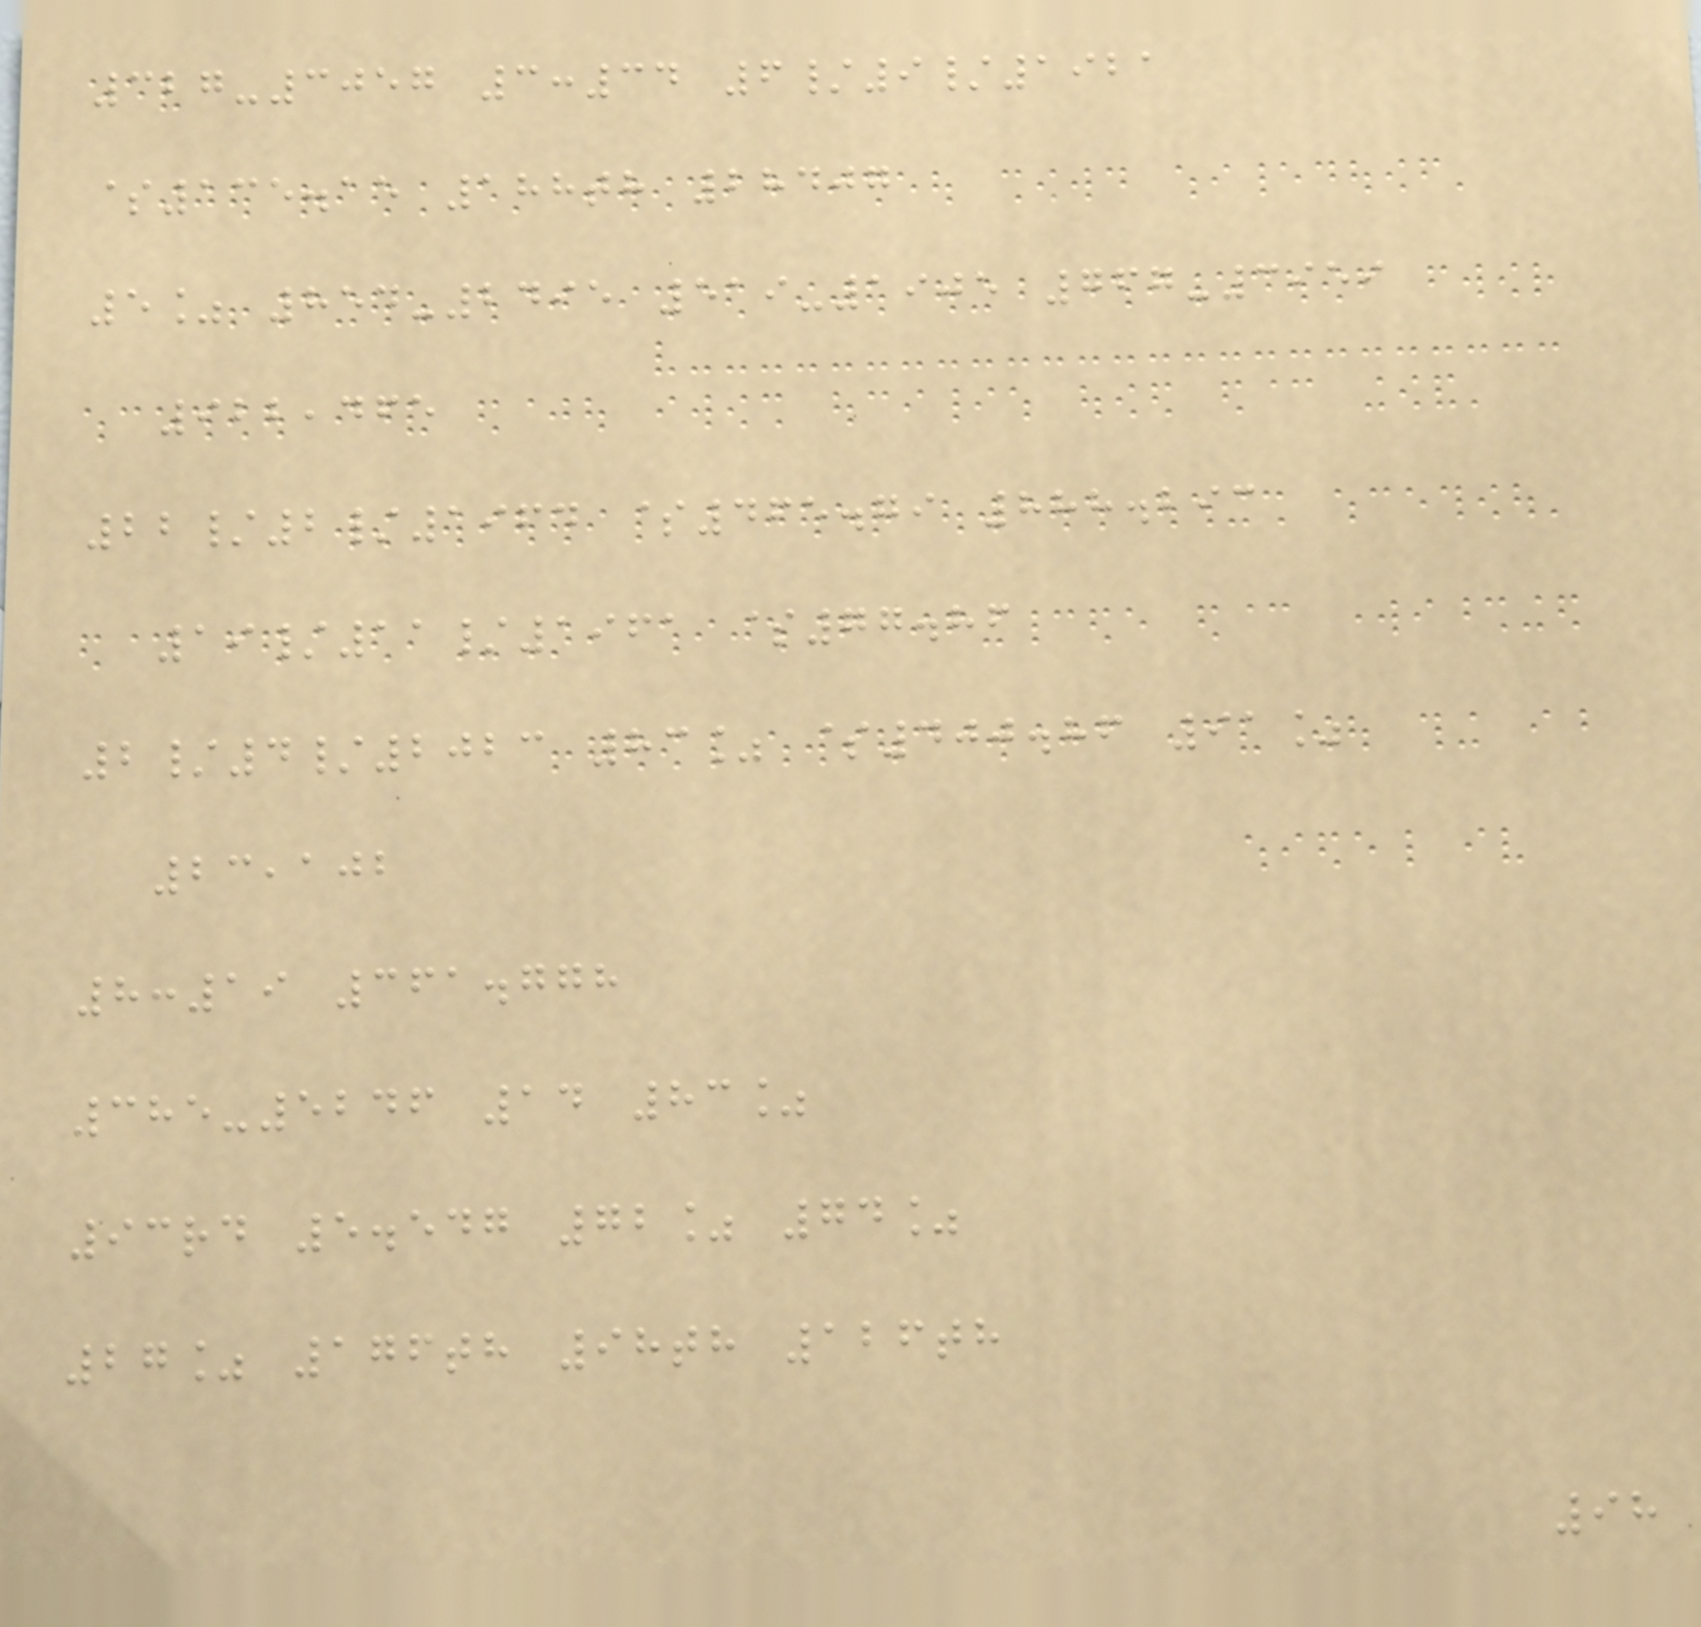327-3057 3:34 6/9/1921
$135.15 188th 28407
5% 854-2495 519-1905 767-3959
922,465
22/2/1964 $465.79 888.293
19/11/1961 $77.86
2/4/2023 83% $400.86 91%
23,102
8:19 361.778
385-5246 14 83%
93rd 5.547 72% 74%
27% 176th 98th 126th
98
